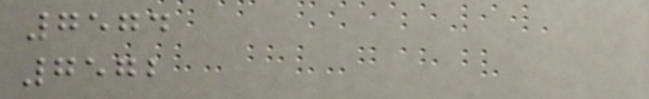7574
7572
